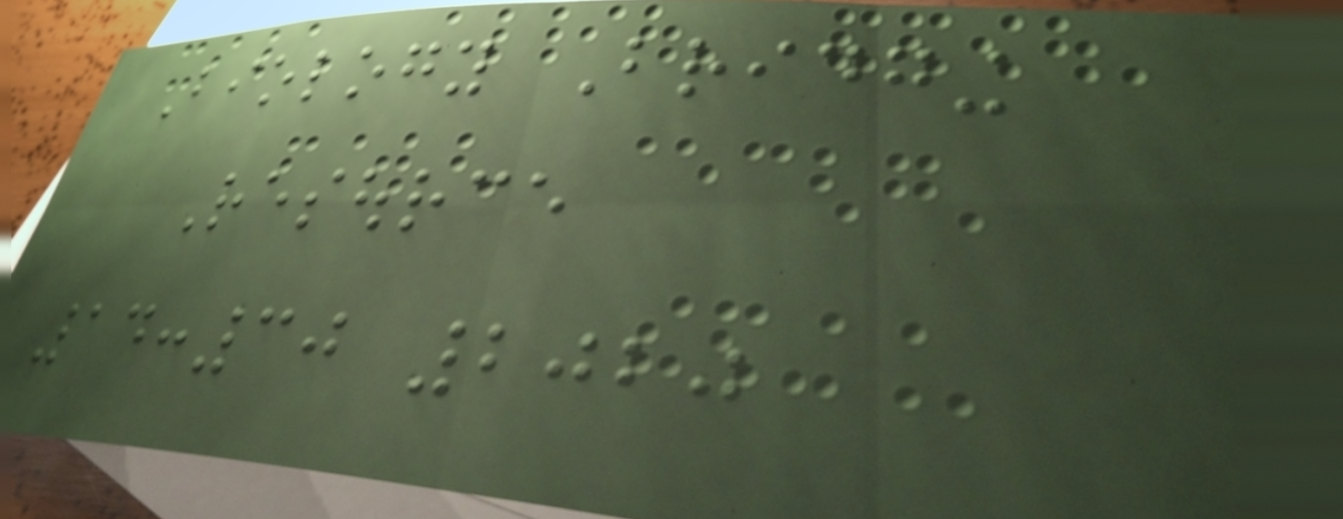Biology Bridging
Resource
14:30 2020
